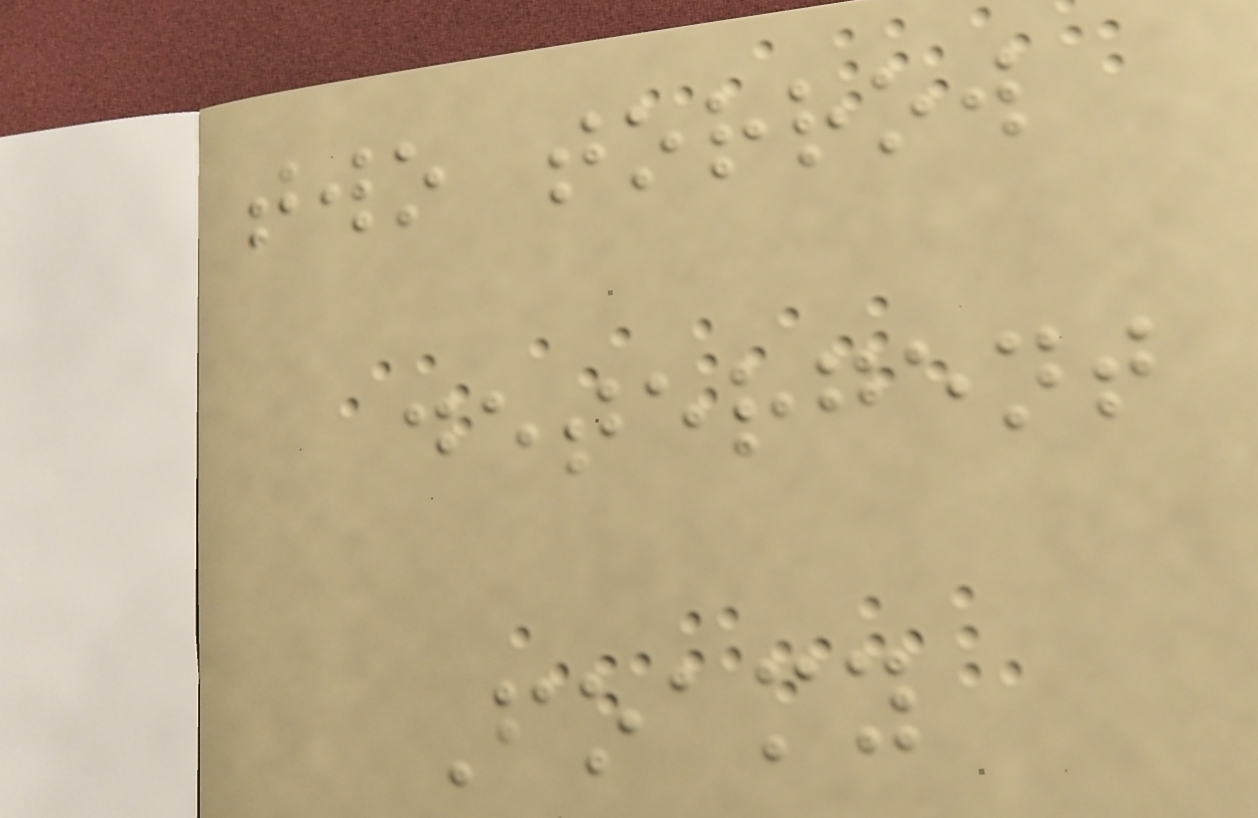two torrow
detergent
Foamy
